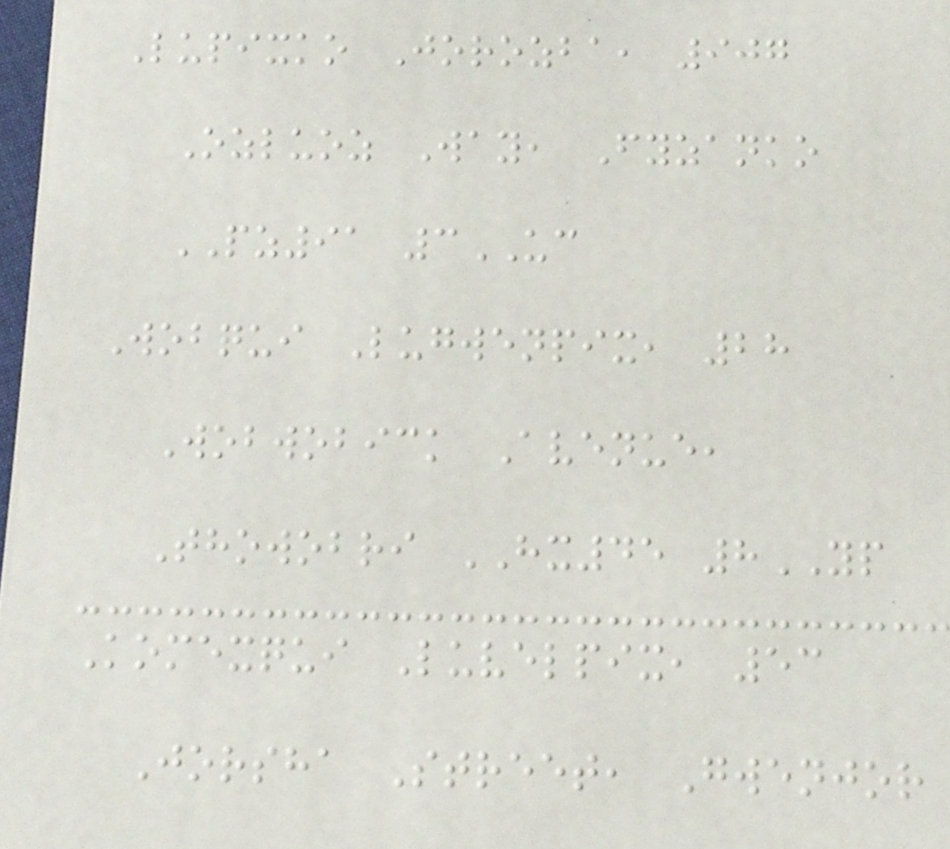Lupixko Jorozba, 907
Ozluoz Way, Fyzanko
PZ91 3UC
Wobqui Lugwenpix, 28
Wobwobick Avenue,
Thowobri HX45 8YP
Komexqui Luvelpix, 53
Jorsha Street, Gwenjor
